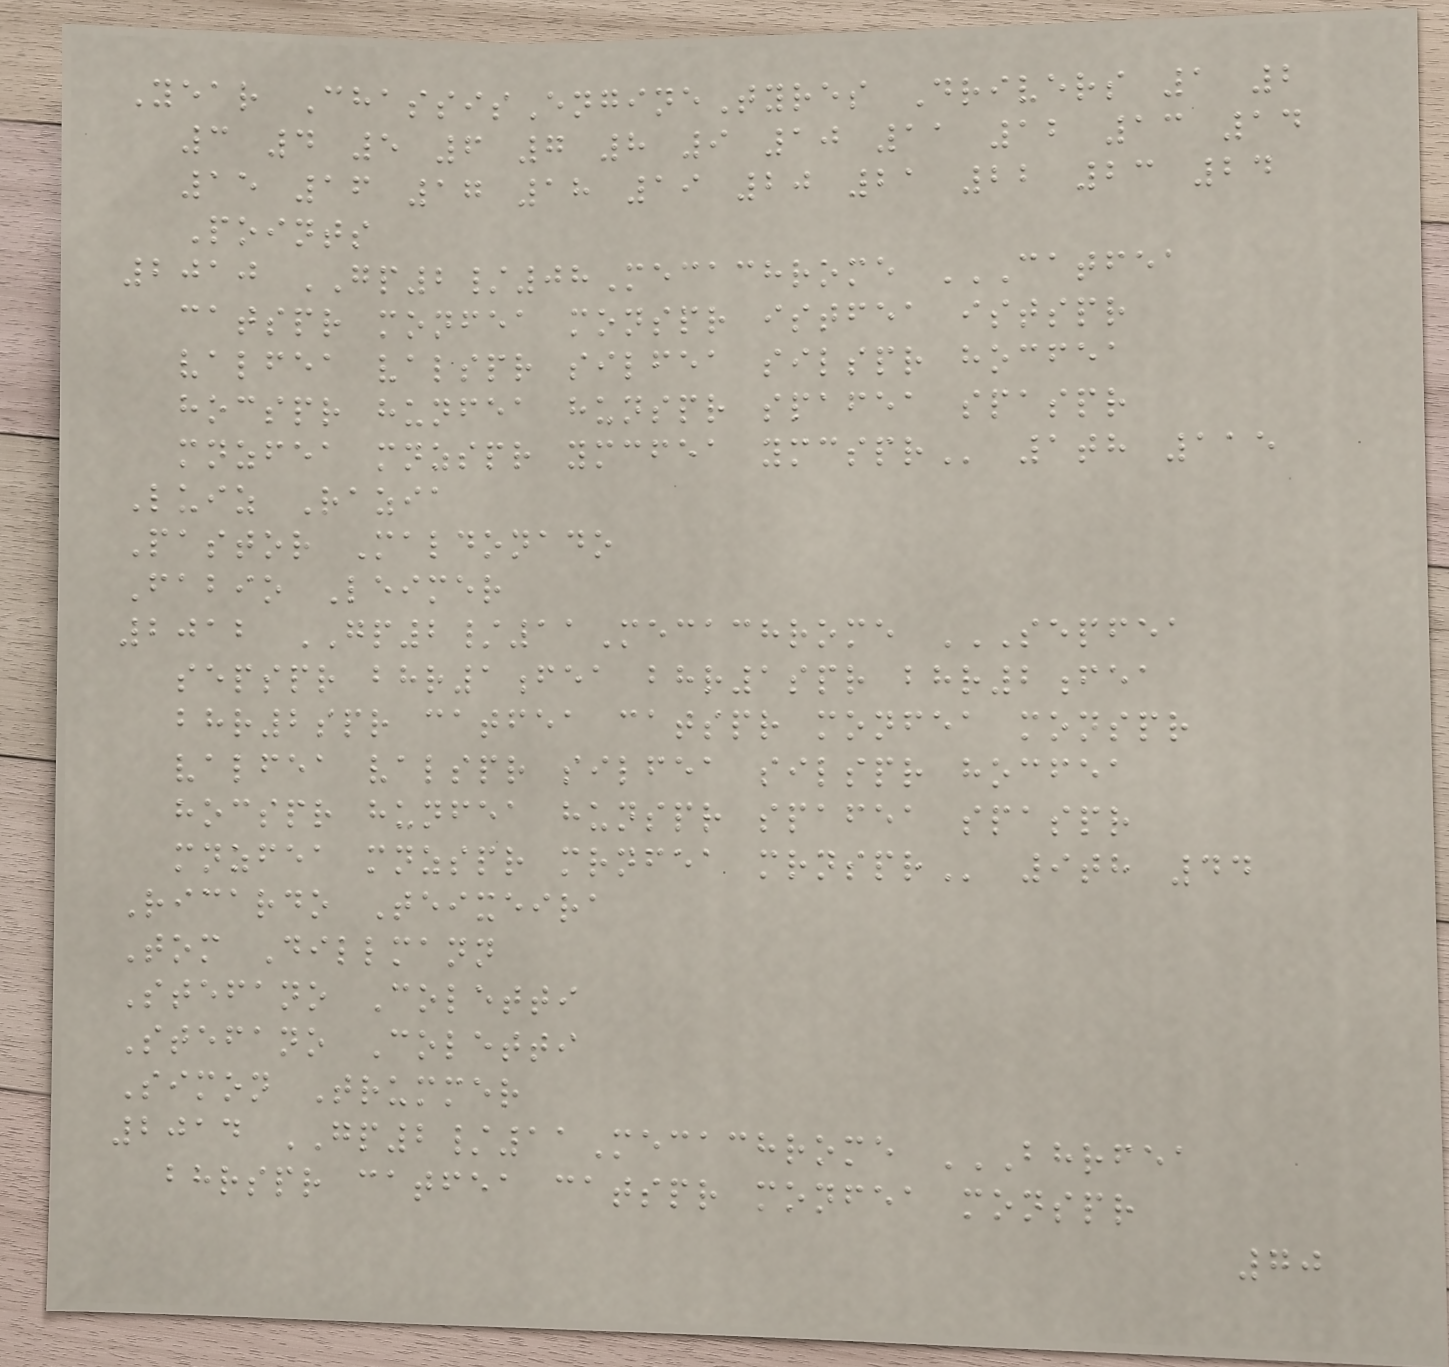Year ChassisEngineTyres Drivers 1 2
3 4 5 6 7 8 9 10 11 12 13 14
15 16 17 18 19 20 21 22 23 24
Points
2010 GP2/08Mecachrome CATFEA
CATSPR MONFEA MONSPR ISTFEA ISTSPR
VALFEA VALSPR SILFEA SILSPR HOCFEA
HOCSPR HUNFEA HUNSPR SPAFEA SPASPR
MNZFEA MNZSPR YMCFEA YMCSPR 1th 115
Luiz Razia
Pastor Maldonado
Fabio Leimer
2012 GP2/11Mecachrome SEPFEA
SEPSPR BHR1FEA BHR1SPR BHR2FEA
BHR2SPR CATFEA CATSPR MONFEA MONSPR
VALFEA VALSPR SILFEA SILSPR HOCFEA
HOCSPR HUNFEA HUNSPR SPAFEA SPASPR
MNZFEA MNZSPR MRNFEA MRNSPR 9th 44
Ricardo Teixeira
Tom Dillmann
Stefano Coletti
Stefano Coletti
Simon Trummer
2014 GP2/11Mecachrome BHRFEA
BHRSPR CATFEA CATSPR MONFEA MONSPR
70
